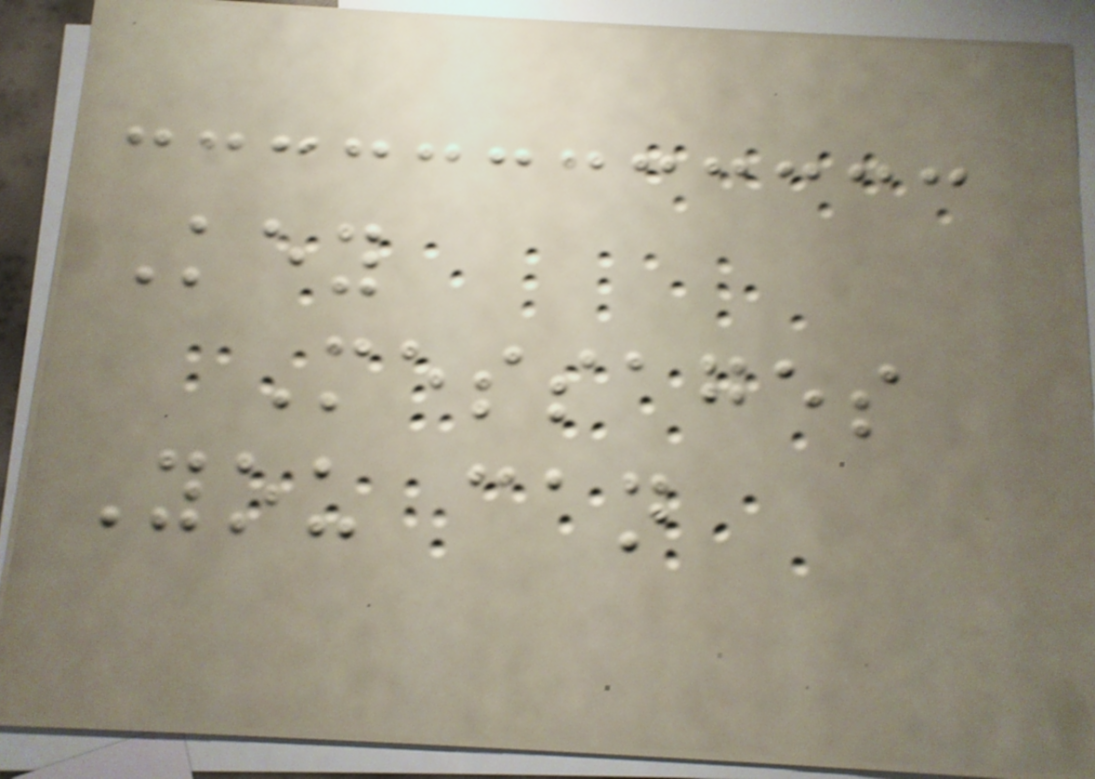Key
Messages
You can
